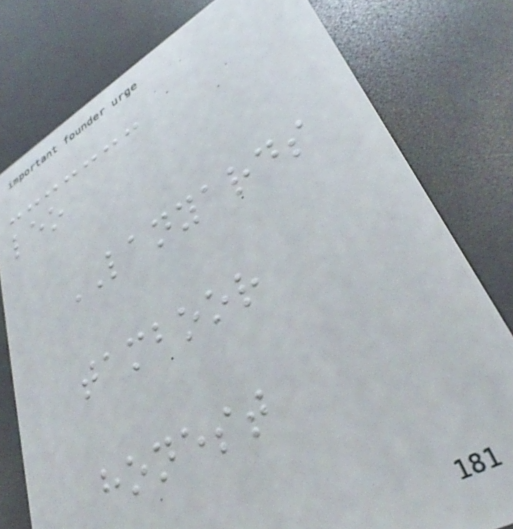leo
LANYARDS
tamboor
honest
